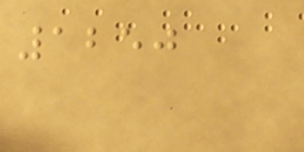1250
